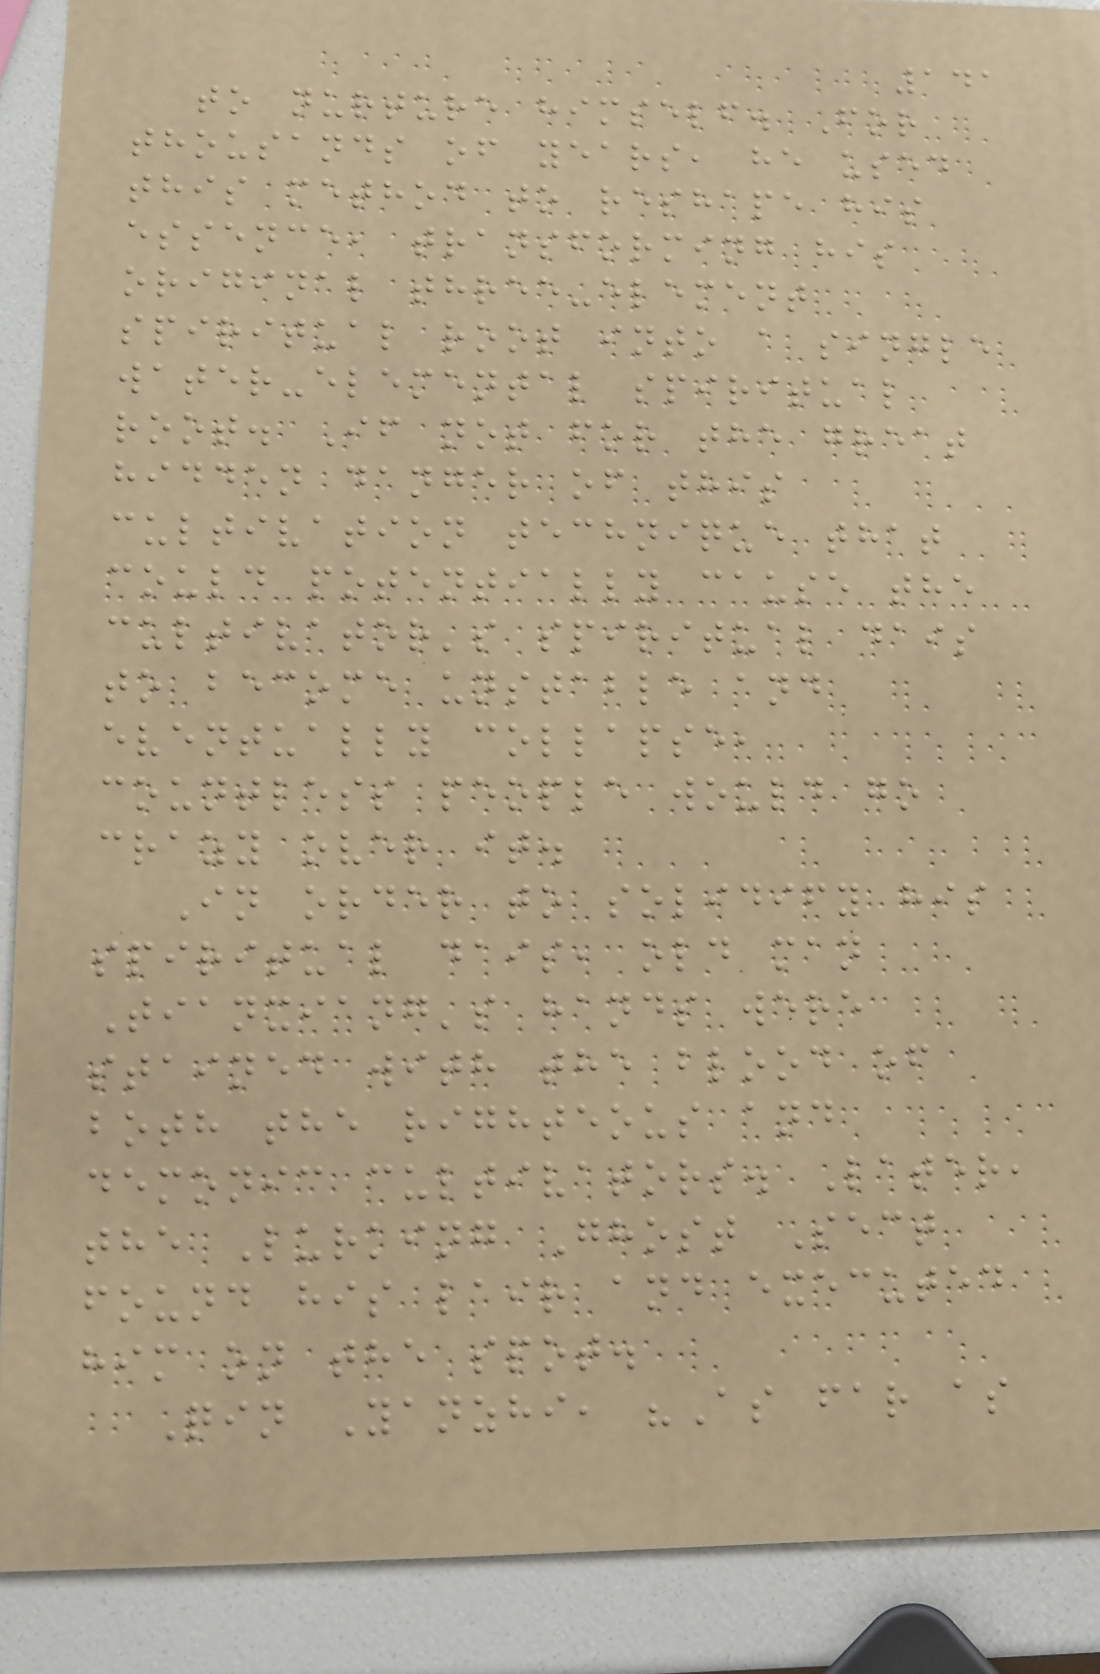141
to nurture himself. For
thousands of years, he used
this method to reshape his
essence, transforming his
original three-element
spiritual root into a single
water-elemental spiritual
root. If not for the great
hidden danger of this
cultivation technique that
could potentially cause the
cultivator's spiritual dais
to become unstable and
eventually collapse,
countless people would go
crazy over it.
In order to solidify his
spiritual dais, old man
Tianxiang's hands were
stained with the blood of
both the righteous and
demonic cultivators. Later,
the Lurking Ghost Sect
found his lair and executed
him on the spot.
Qin Yanzhi, "As far as
